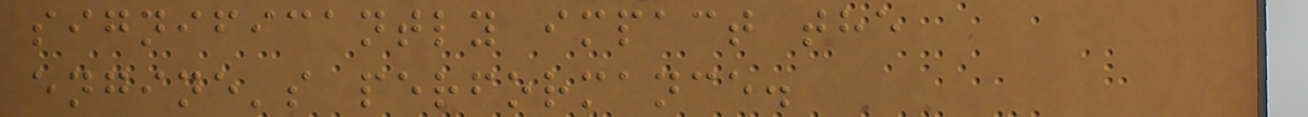significantly impact the
engine's performance.
